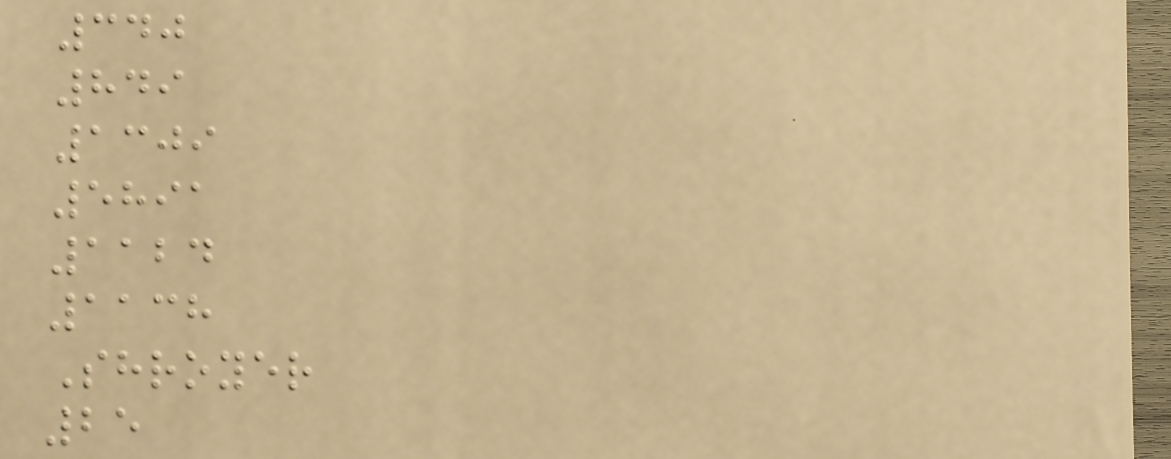340
849
1309
5891
1124
1138
Shroyer
25
